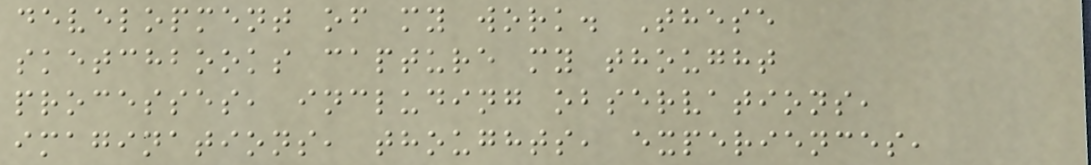development of my work. These
sketchbooks capture my thought
processes, including observations,
imaginations, thoughts, experiences,
